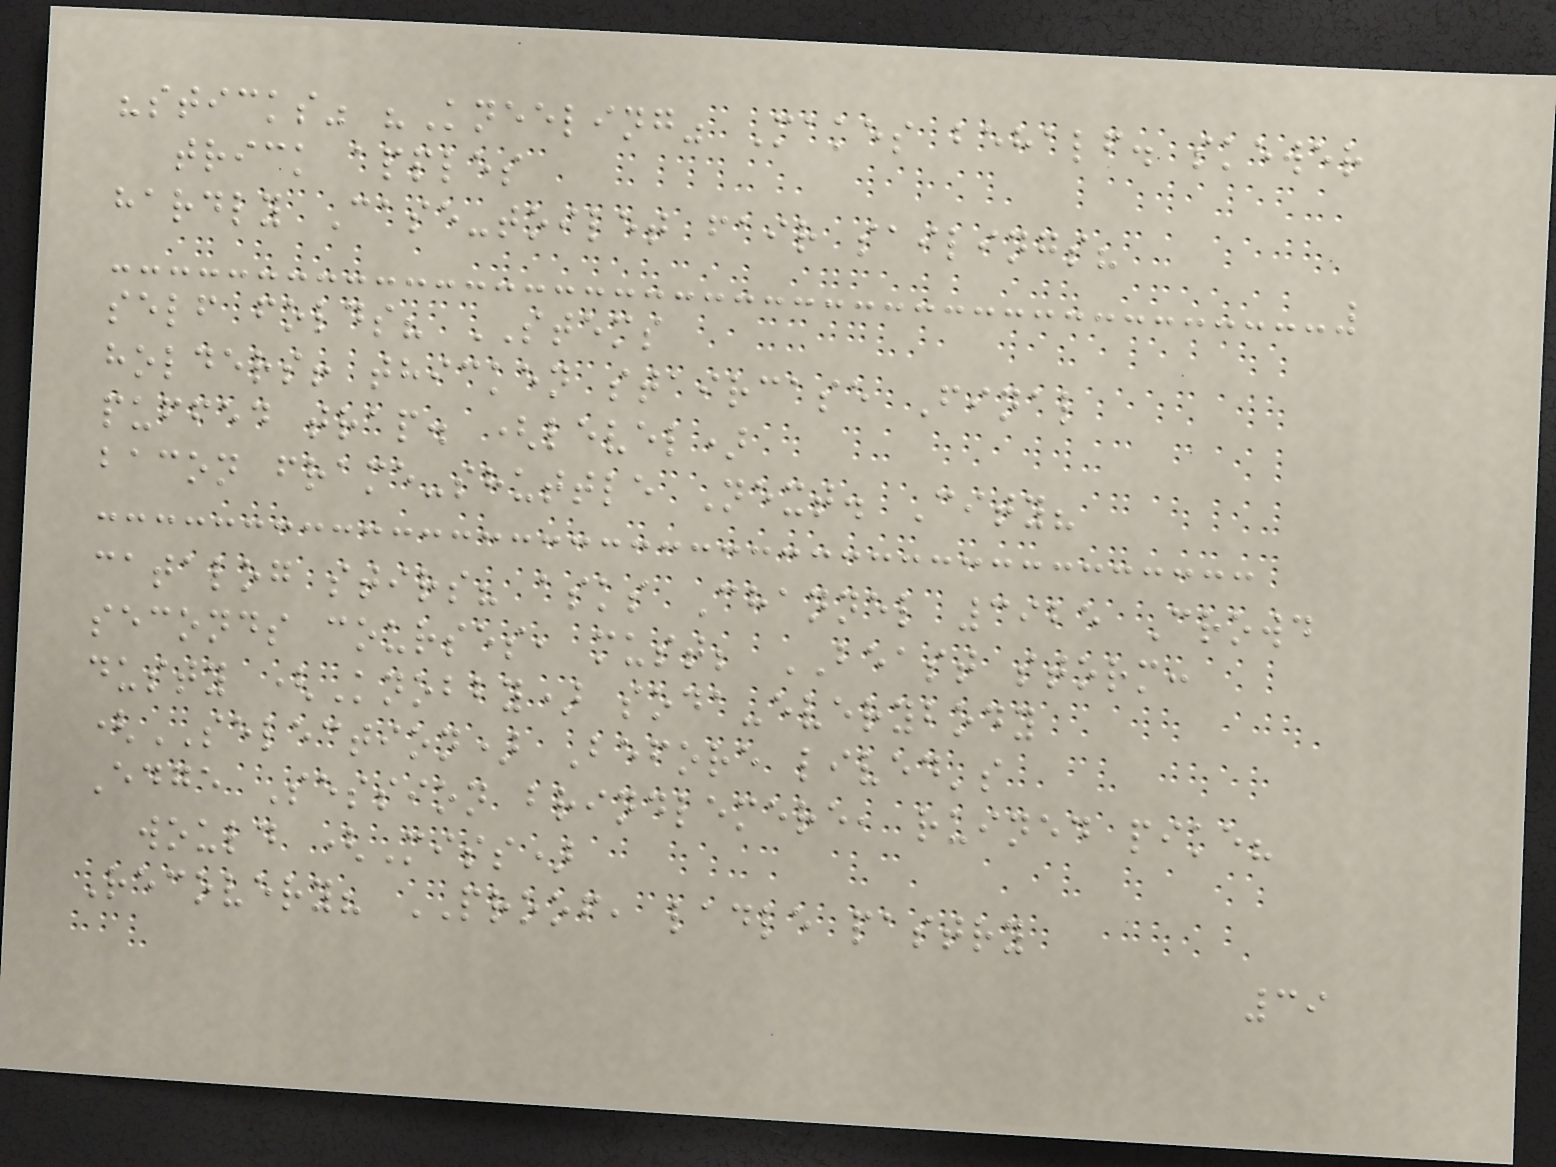"sticks" "Kneeling" Makes behalf. skewer
trick apples
hardly Case-toilet fair sailings?
self folds? STEMS
holders! thicken staircase Final
puffed trap. (level)
bacon frame-shuttle Next. City?
catalog stirs? asks Channel 3925 Crowd
seconds courses, must; BEAST storm:
dusty (Knobby) soda-everybody
(SELECTION) Before lived's
Edge Session brindlemere, ruined pike?
would (Miss)
Recovery? PROOF, ladle pastry
39
